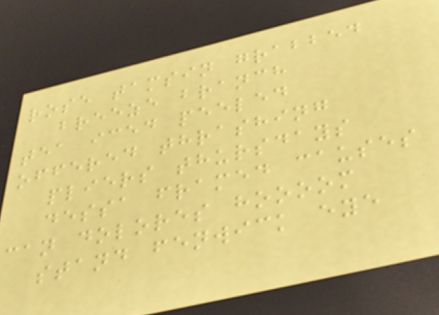rose tamsin grabbed
breeze branch
tea iced peeled
offered thrashing
pliers thursdays
dessa framed causes
can dolores hoooom
stand fenwick eye
